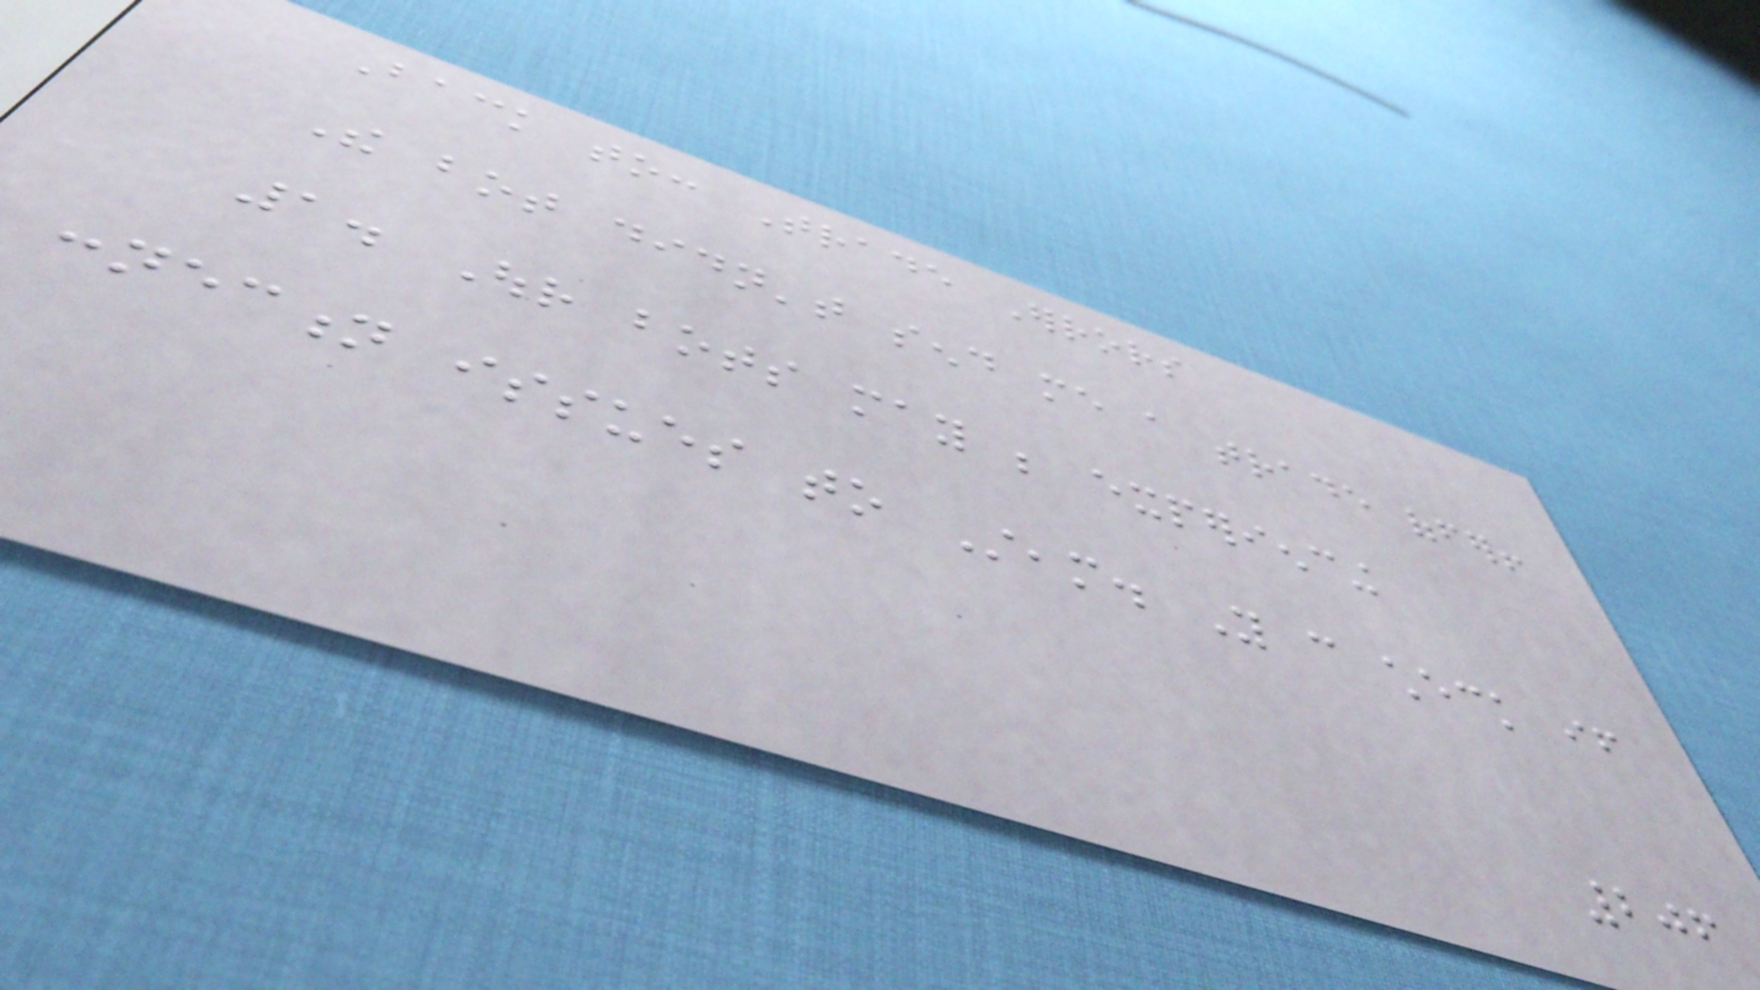Back to: Trade Errors
The bot didn't send me a trade offer!
1. Our bots may be experiencing
connection issues to Steam. You can check if
206
